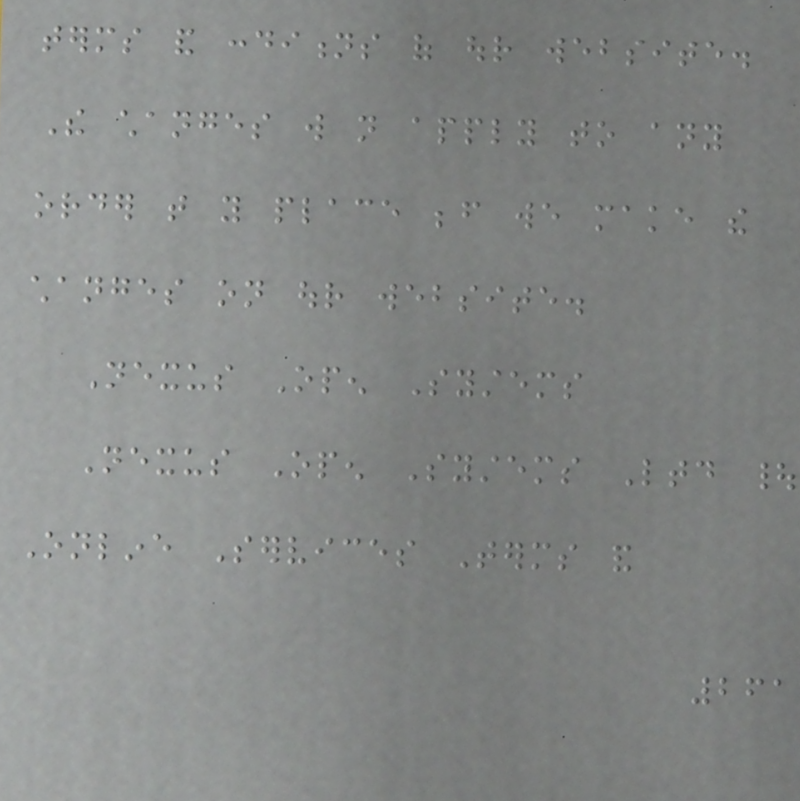terms and conditions of our website.
The changes will not apply to any
order that you place before we make the
changes on our website.
Nexus Open Systems
Nexus Open Systems Ltd |
Online Services Terms and
261
